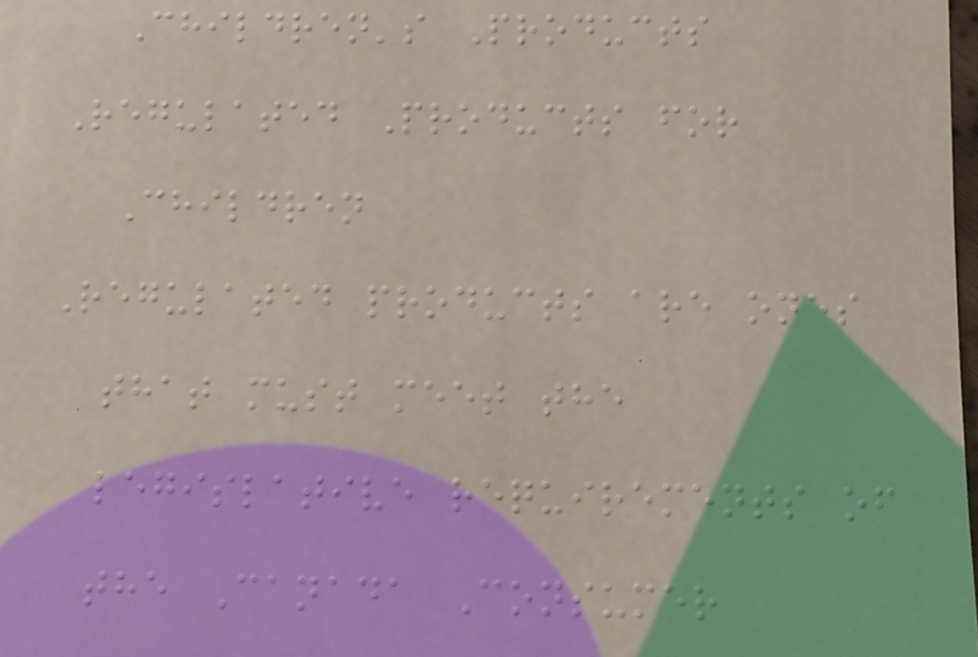Children's Products
Regulated Products for
Children
Regulated products are ones
that must meet the
legislative requirements of
the Canada Consumer
